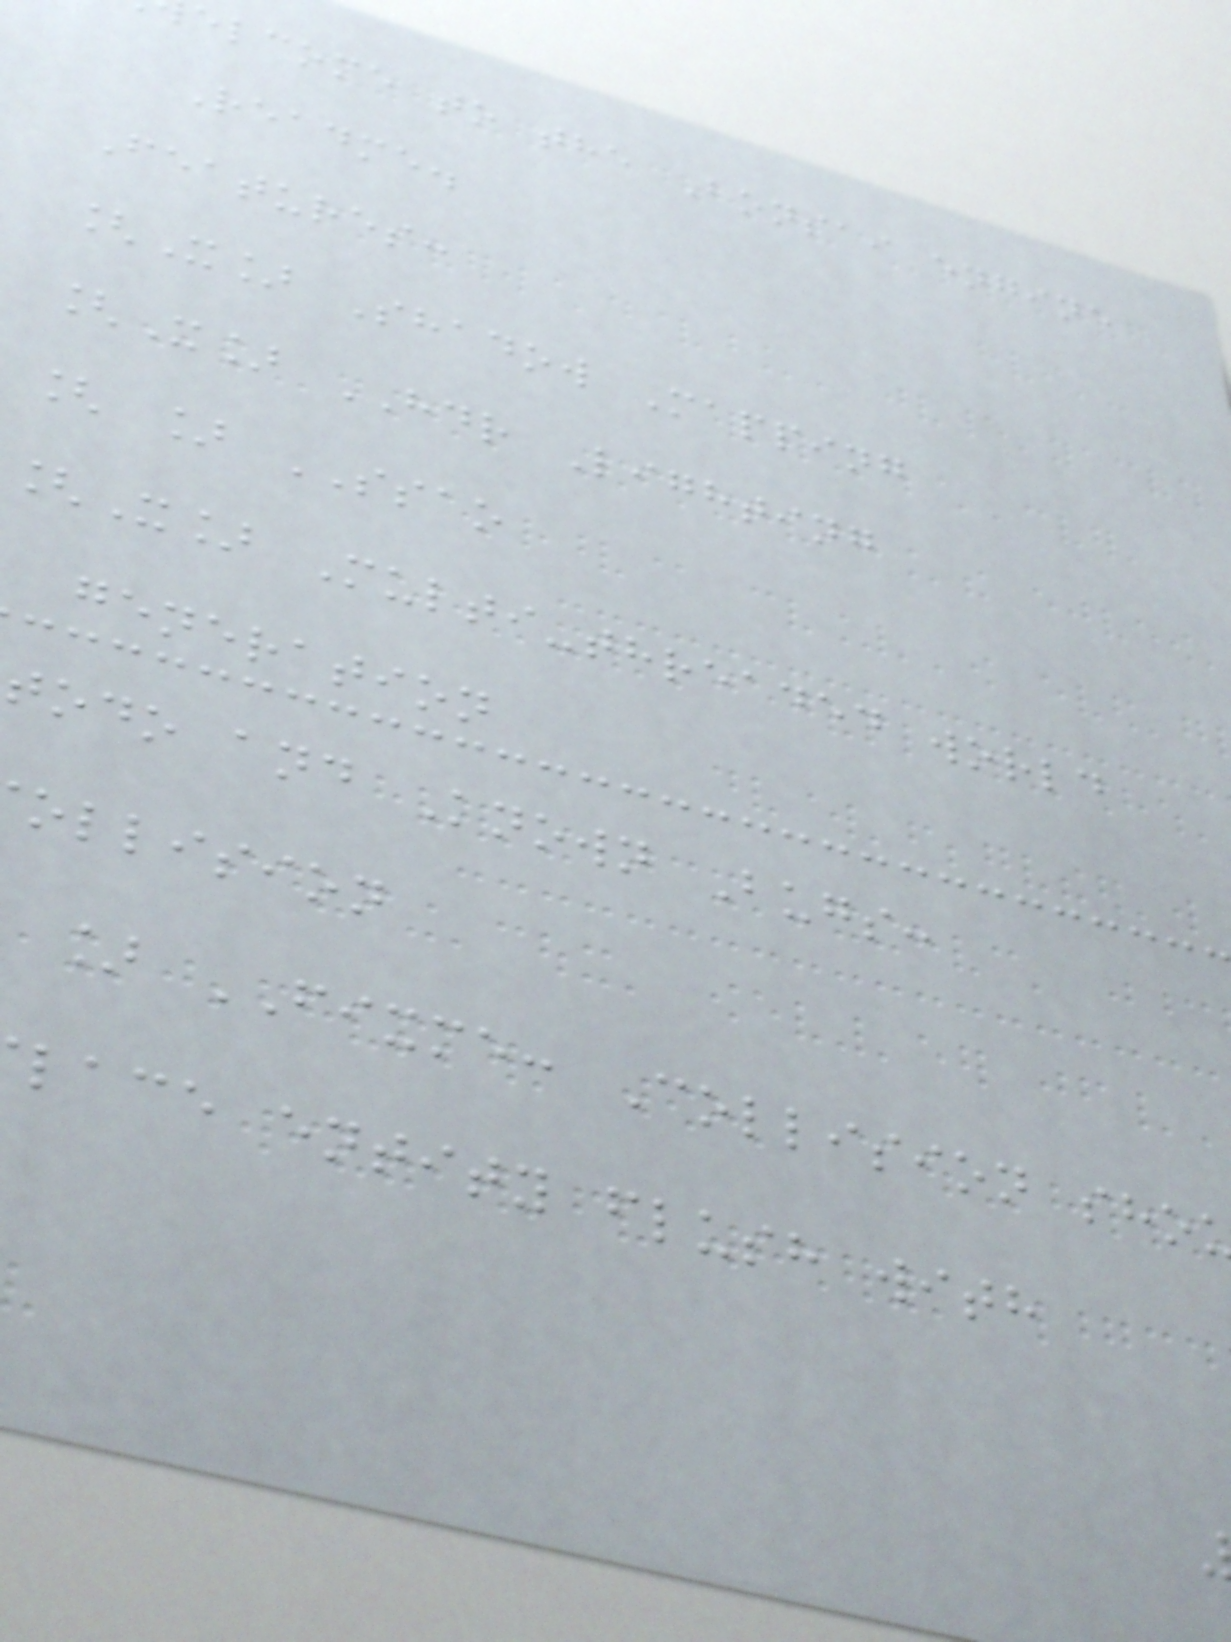elcome to the Bonsai engine
Readme.
Features:
[X] Shadow Mapping
[X] HDR Lighting
[ ] SSAO
[X] Multi-threaded world
generation
todo and Known Bugs:
ollision
] FIXME: Collision sho
lace entity flush with
